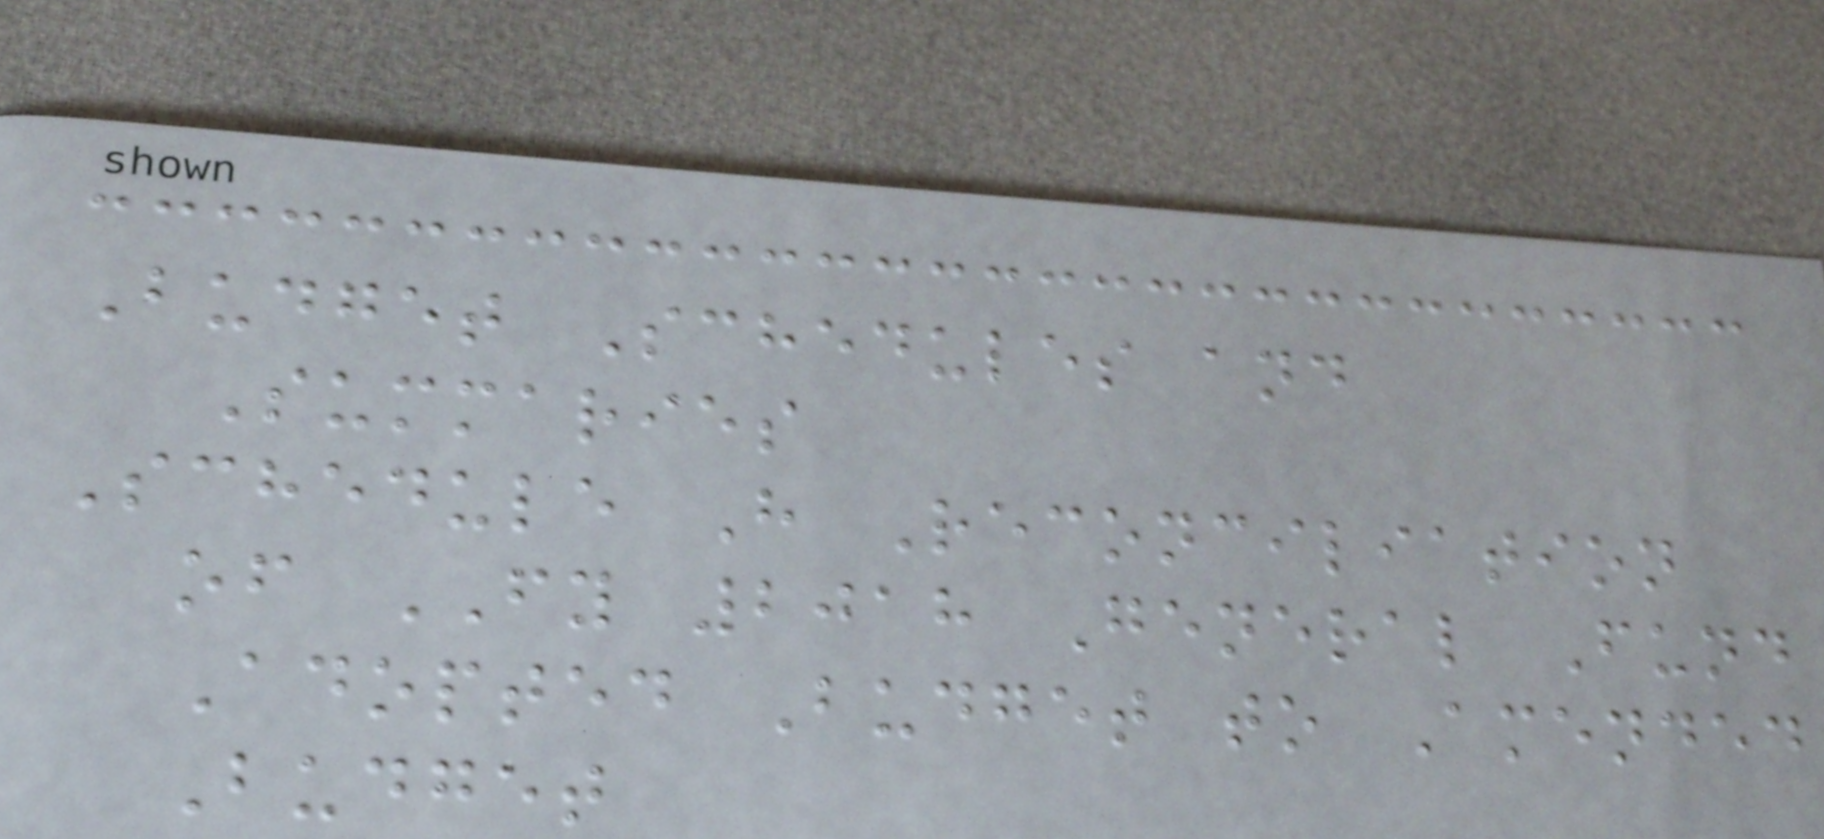Budget Schedules and
Summaries
Schedule H Reconciliation
of FY 2018 General Fund
Adopted Budget to Amended
Budget
